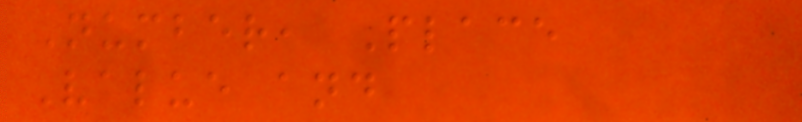Number, Place
Value and
